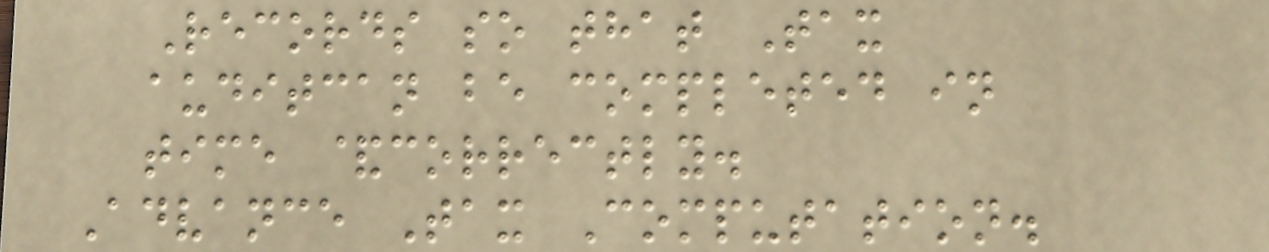Records so that Tax
auditcan be completed in
time &correctly.
Advance Tax Computation.
